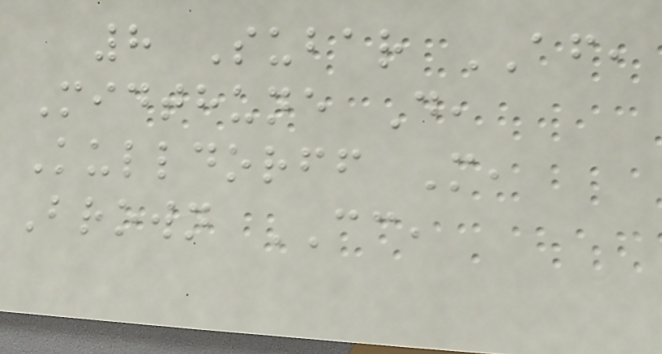8 Subar AF,
Midthune D,
Kulldorff M,
Brown CC,
